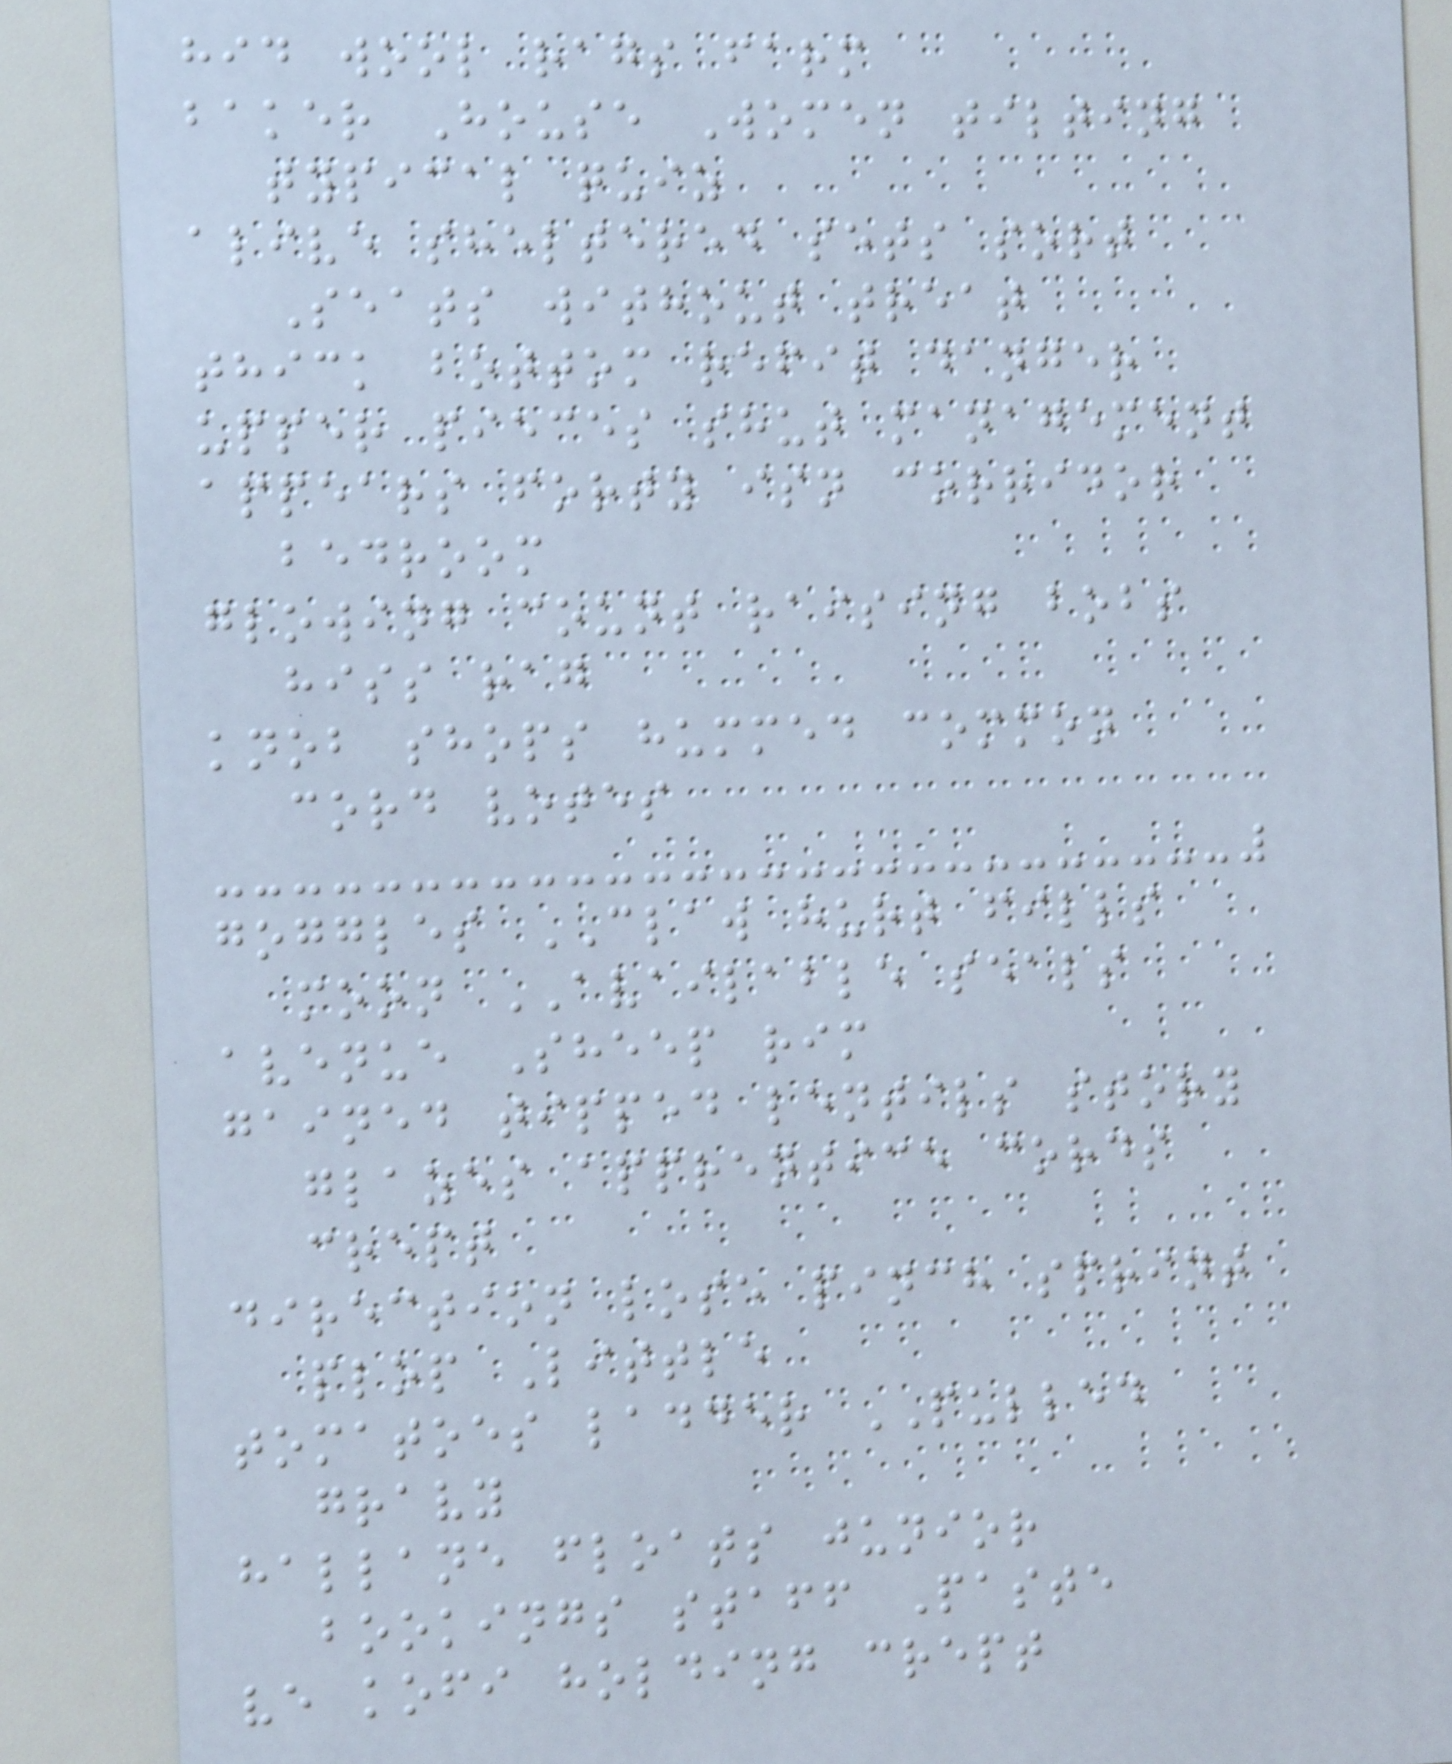hid wool rags farm
baker House Women tilting
typical quiz
alive sheltered sets sort
Seats without treat
thick bottom refit danger
upper pieces shut management
appears forty isn corridor
bedroom
glowing count raising bobs
hiss rag
knob shops hummed common
cord votes
goggles CLAW hurt fills
moon AVAILABLE seals
avenue Sheep rim
gained tipped lentils story
glazes apprentice cords
crept
direction lose pinch sprint
plop Little
tomatoes ladder PULLED
gravy
hallane floats junior
bookings staff Paste
ve kofi holding crept
